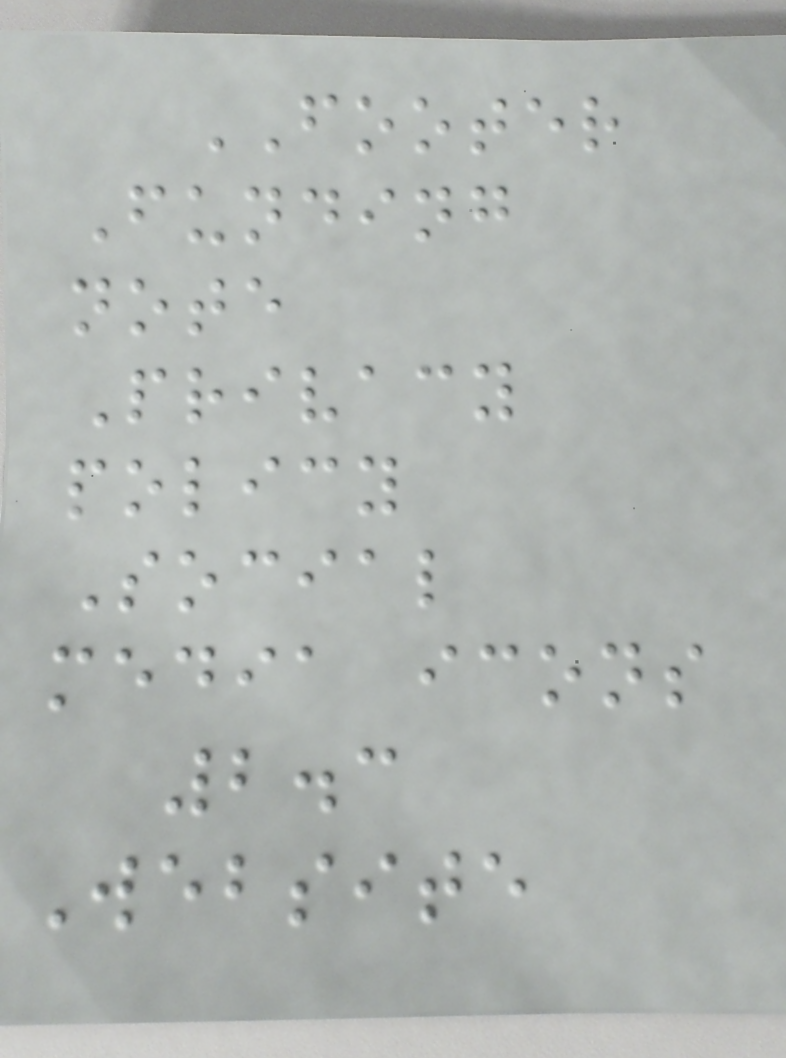FOOTER
Funding
note
Privacy
policy
Social
media icons
2.3
Website
